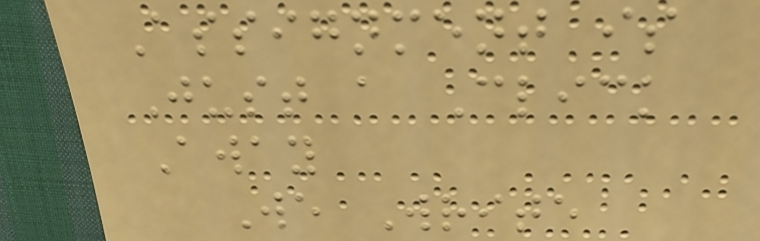Assignment is
Just a Click
Away
We Write
